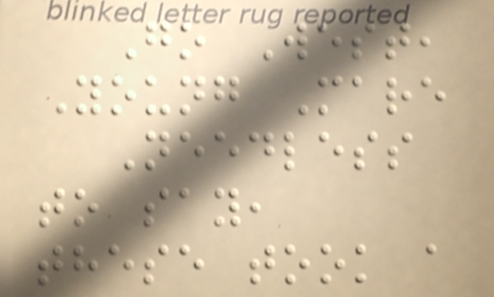Go West,
Young Mare
Needless
to say,
these took a
